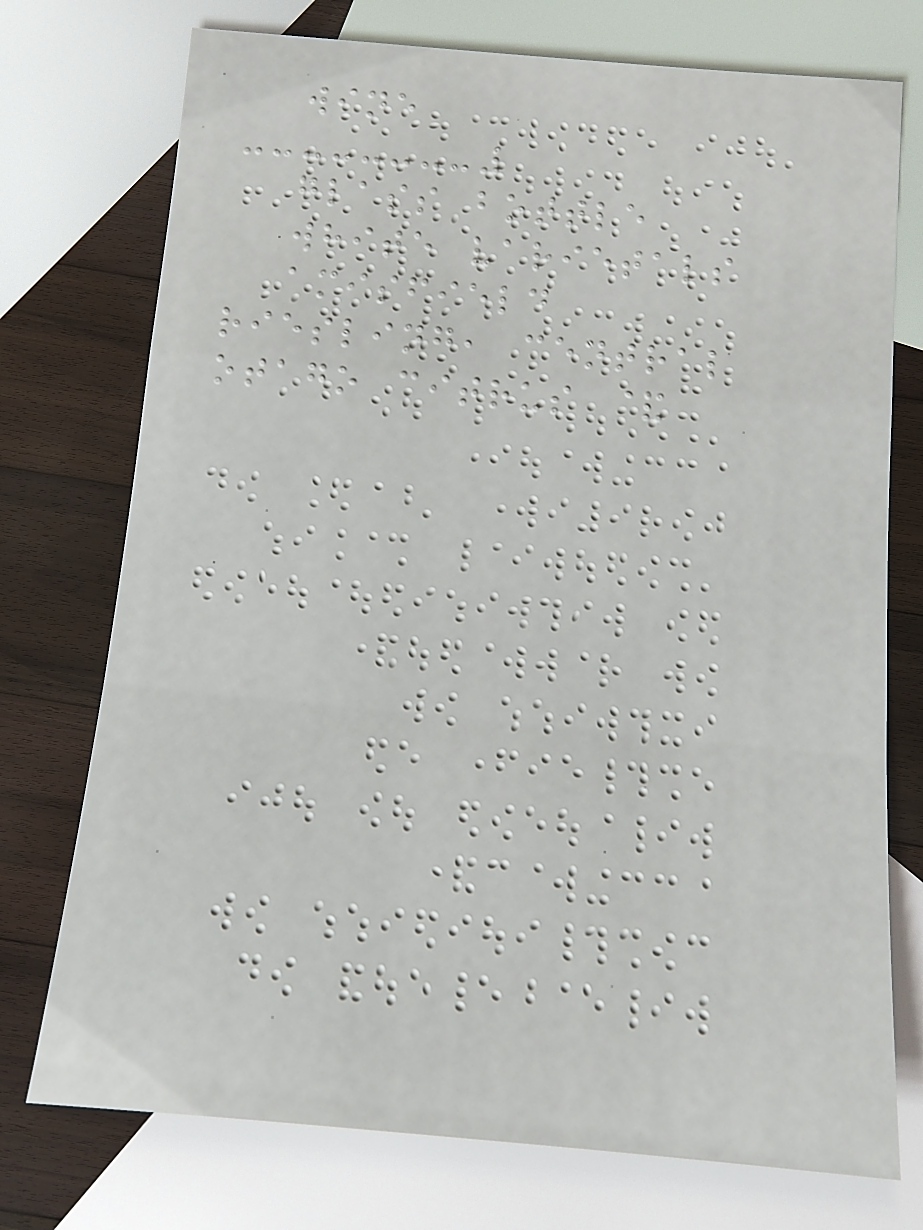wine
glass bottle
white varietals
amisfield
riesling, central
otago citrus &
